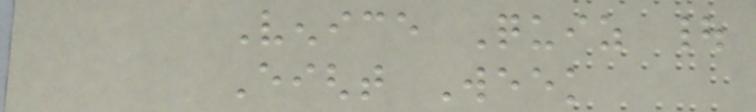Venice Quiz |
Eight Week
